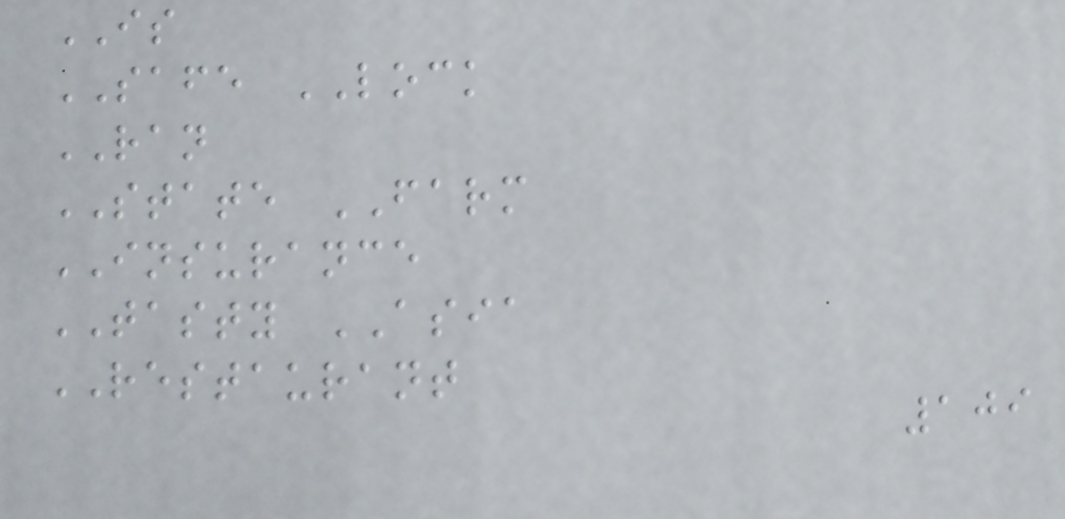IS
SAFE LOCK
RAN
STATE FARM
INSURANCE
TASTY ASIA
RESTAURANT
109
